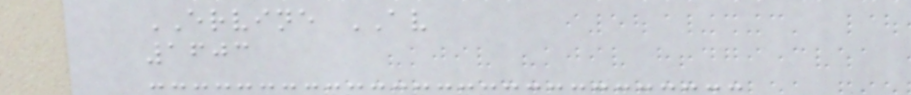ERVINE AV
1603
